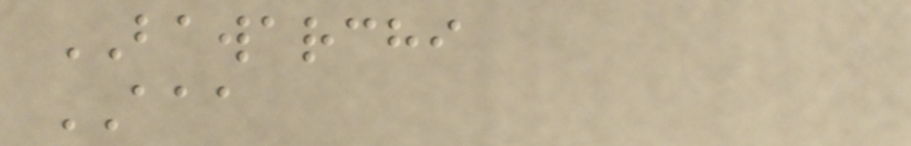BAWARCHI
AAA
